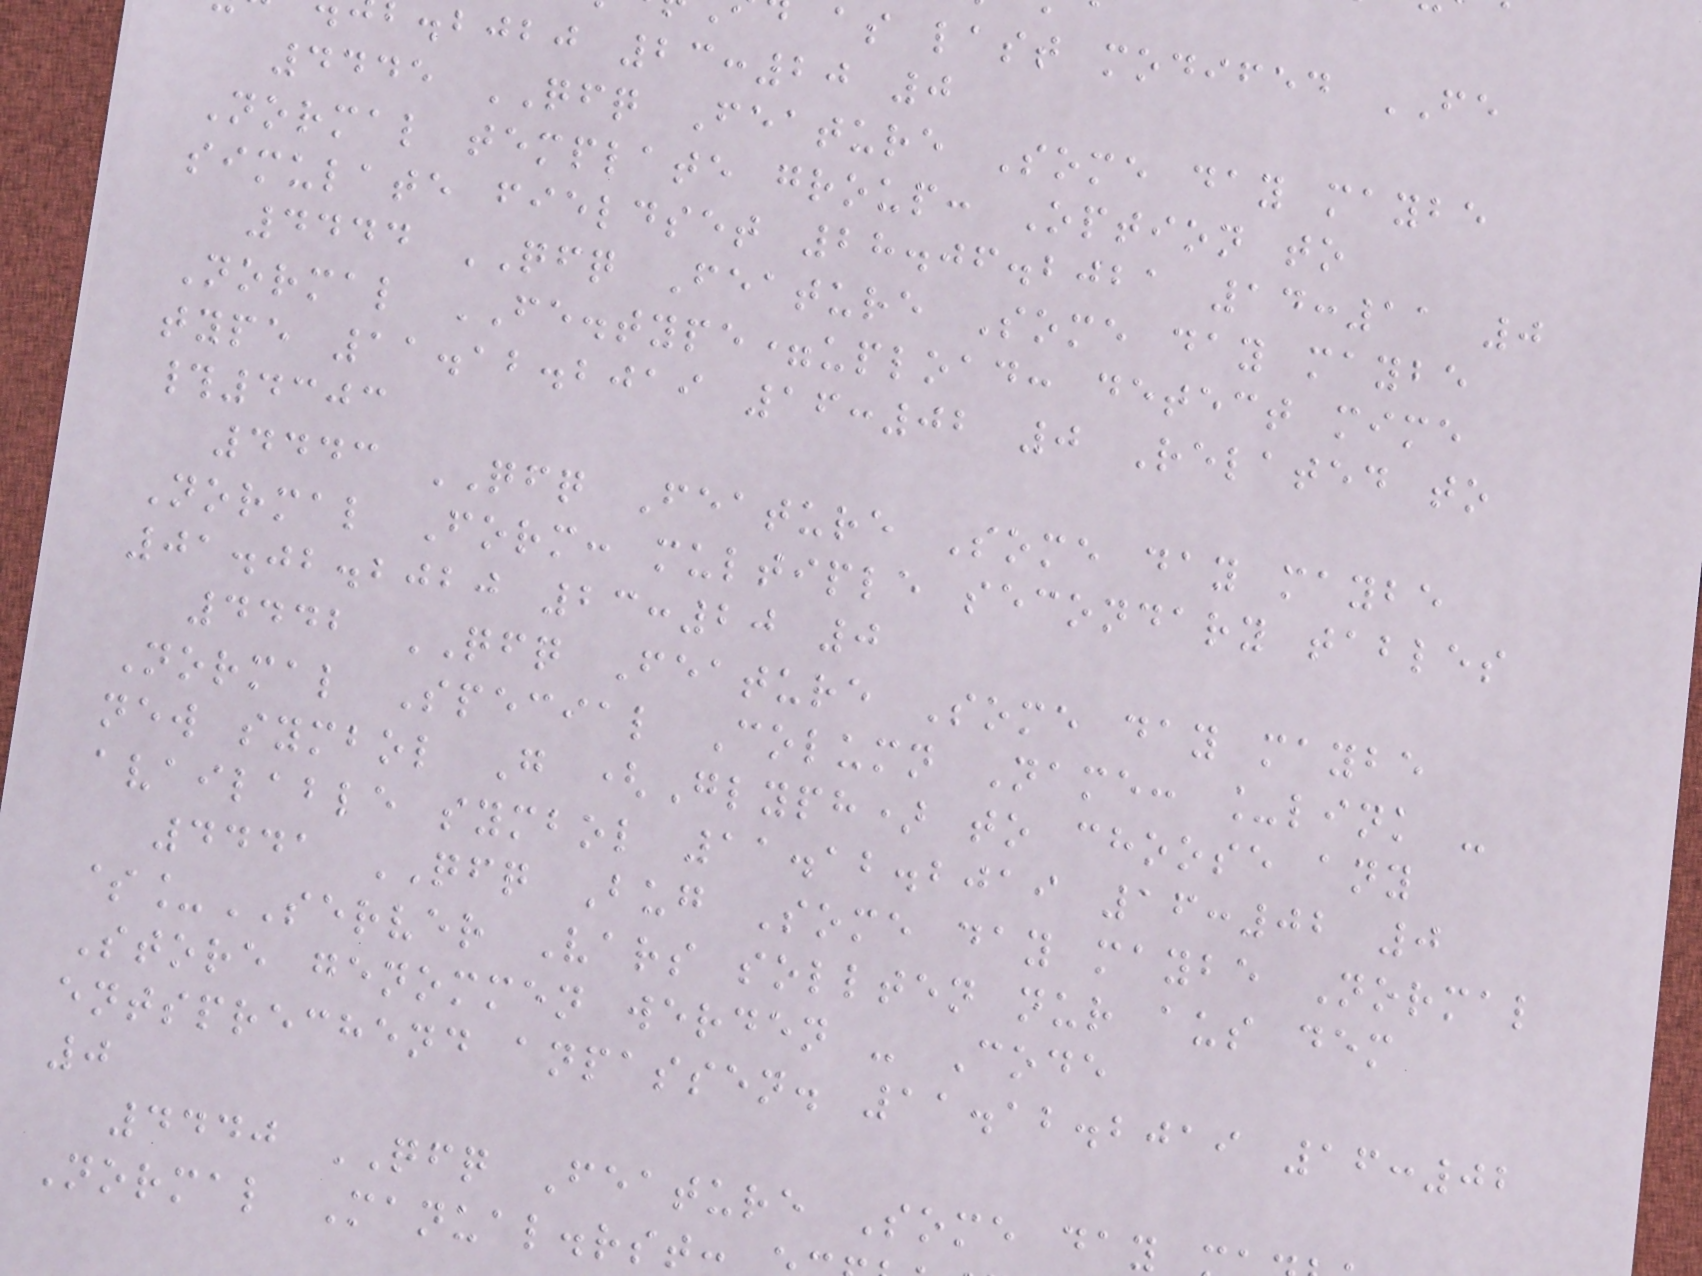as last modifed FE
.bjbj 23:20 0
4445 QFQ Feature Some day maybe
Normal template group: Option to
simulate fieldset 28.06.2021 14:11 0
4444 QFQ Feature Some day maybe
Normal FE.type=upload: detect mime
type 11.12.2019 16:02 0 Related to
#4303
4443 QFQ Feature Some day maybe
Normal Form: multiple secondary tables
01.02.2020 23:20 0
4442 QFQ Feature Some day maybe
Normal Special Column Name: _link -
new symbol G (Glyph) to choose any
available symbol 11.12.2019 16:02 0
4441 QFQ Bug Some day maybe Normal
$_SERVER Vars sollten nur aus dem
Store genommen werden - Code
entsprechend anpassen. 11.12.2019 16:02
0
4440 QFQ Feature Some day
Normal Manual.rst:
